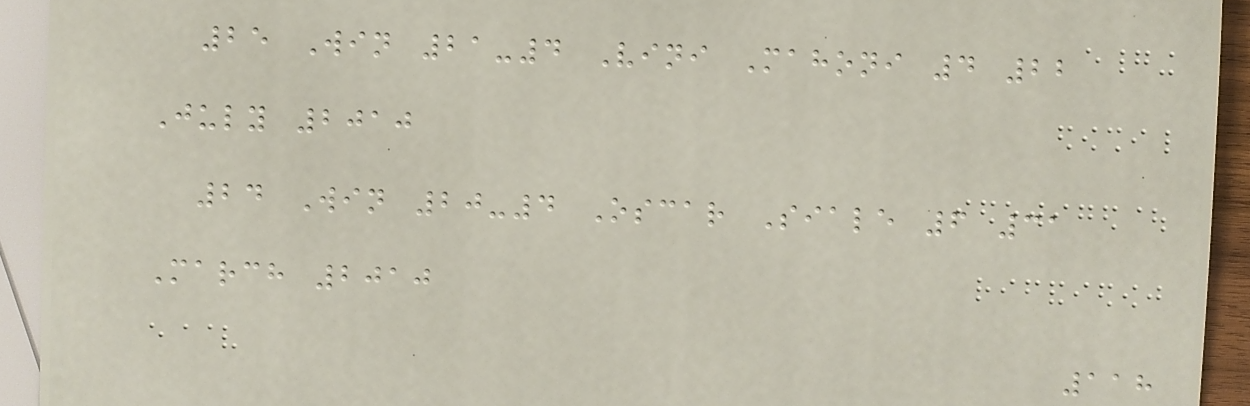25 Win 21-4 Vini Mahoni 4 22
July 2010
24 Win 20-4 Oscar Siale 6 31
March 2010
118
